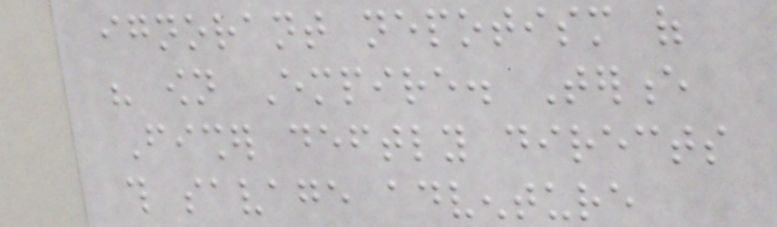ignorant nepotism of
his own Empire. Terence
Fisher deftly directs
this savage adventure
